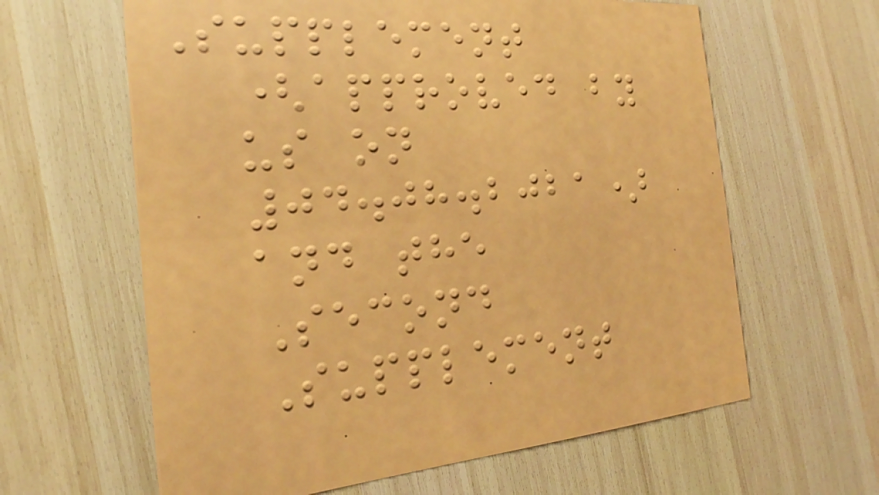Supplement
(approved by
us on
04.08.2021)
and the
Second
Supplement
